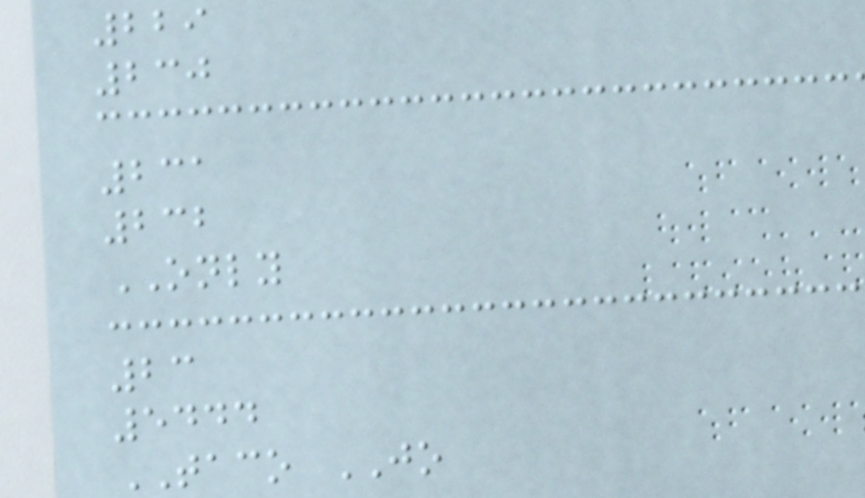229
230
231
232
ONLY
23
5444
TACO JO
